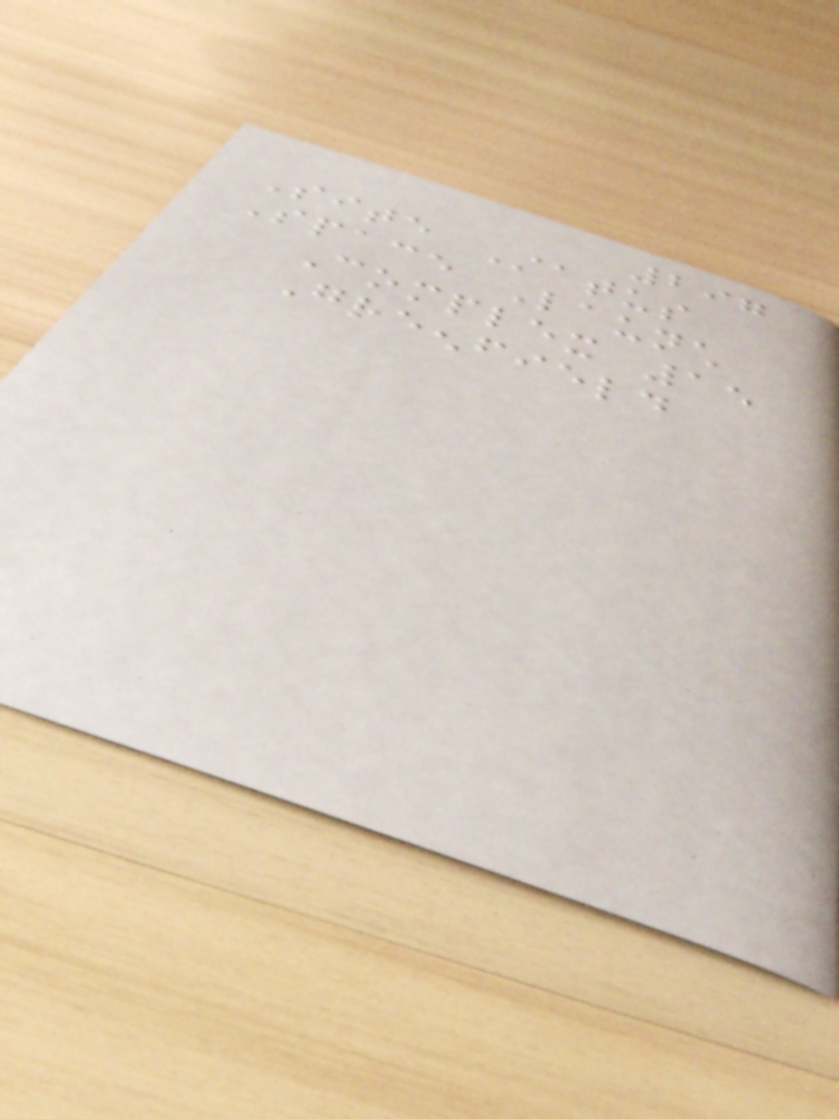297
Site Status
Space Launch
Complex 15
Greenfield
